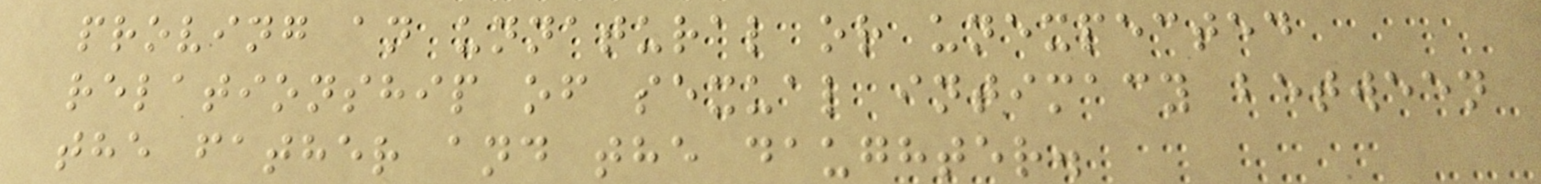proving an unnatural or unexpected
relationship of sexual intimacy between
the father and the daughter.
